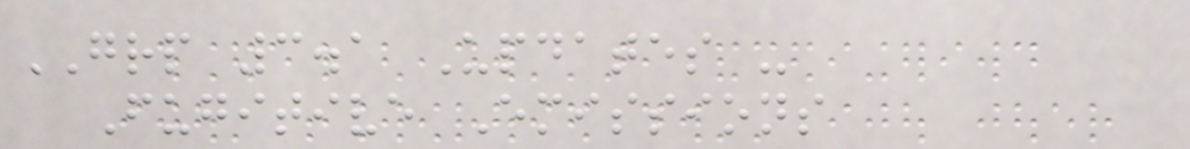GRP 3.1 Updates -
Fugitive Emissions
